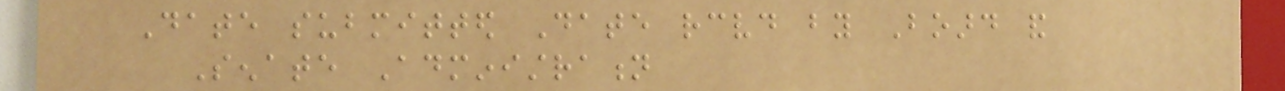Date submitted Date received by Board and
Senate Administration
